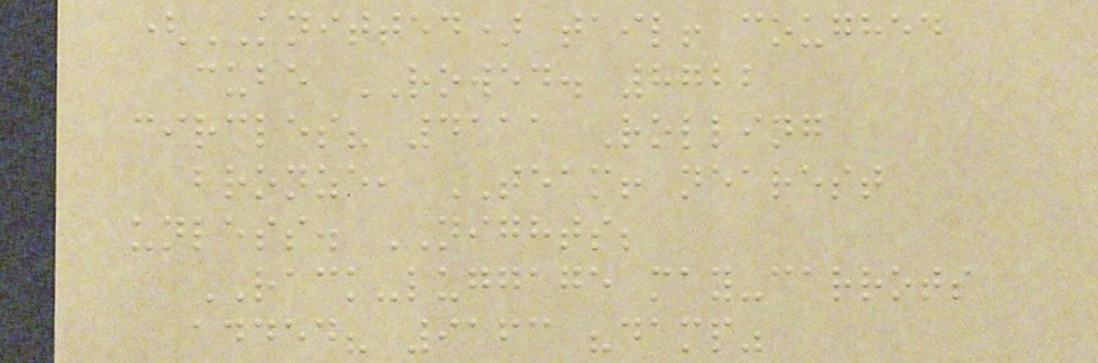(KNITTED) tail! coughed
cube ROWED. 8722
circles? 4111 Rolling
bronze, TEAM! nearest
unless. NIGHTS;
RACK-luggage may-carrots
added? 9163 "damp"
